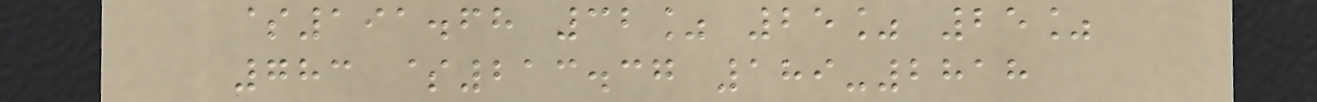$191.68 32% 25% 25%
783 $213.37 189-2818
